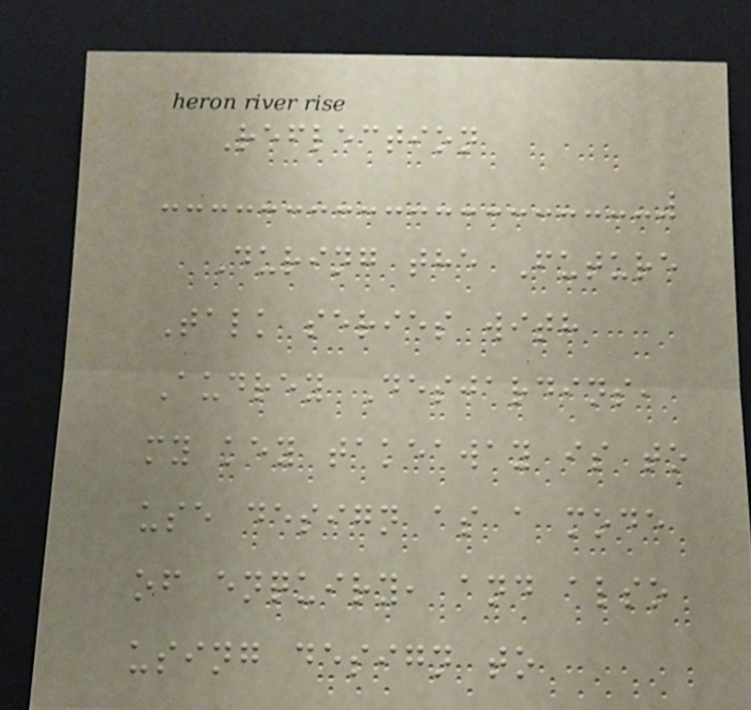Reflection
During the Future
Talk series with
Audrey Desjardins,
my key takeaway is to
use design as a mode
of enquiry, and also
using design to
